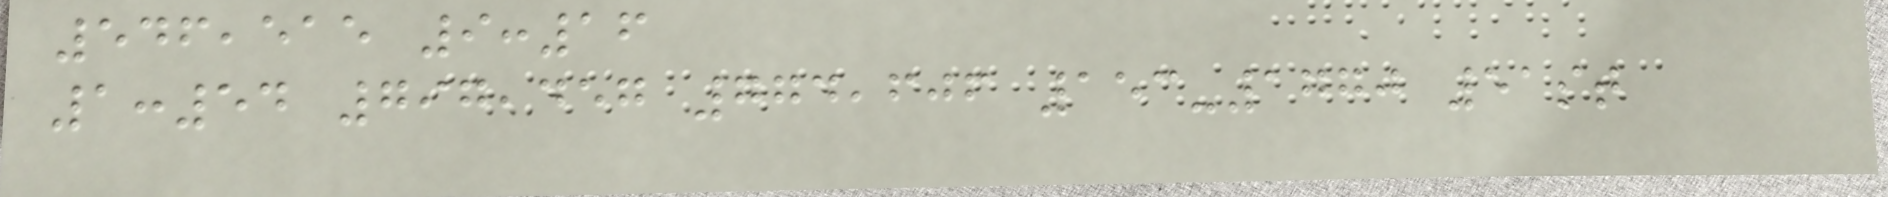546,515 9:16
1:54 797,457 774,606 153-1770 51st
